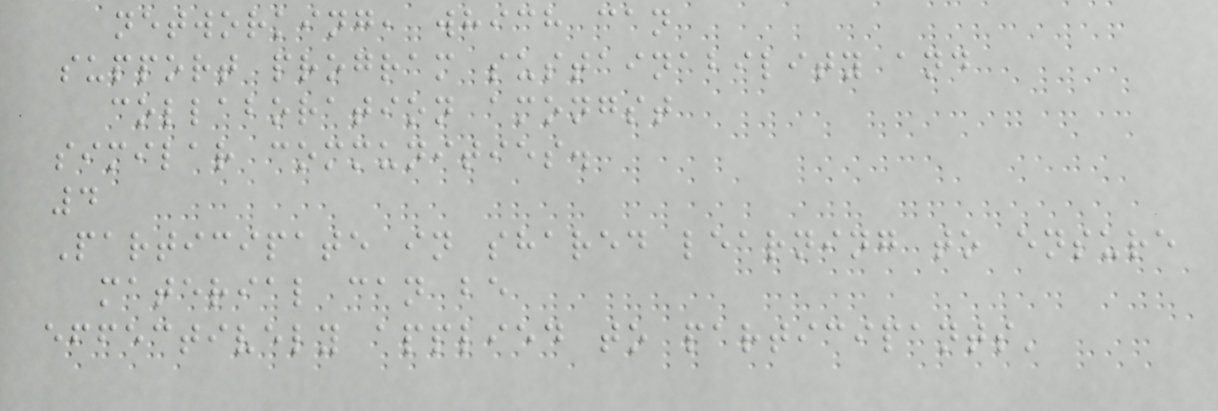networking, which can
support program sustainability and
collaboration amongst
similar communities.
4
Participate in shared learning to ensure
material can be
effectively applied to participants'
